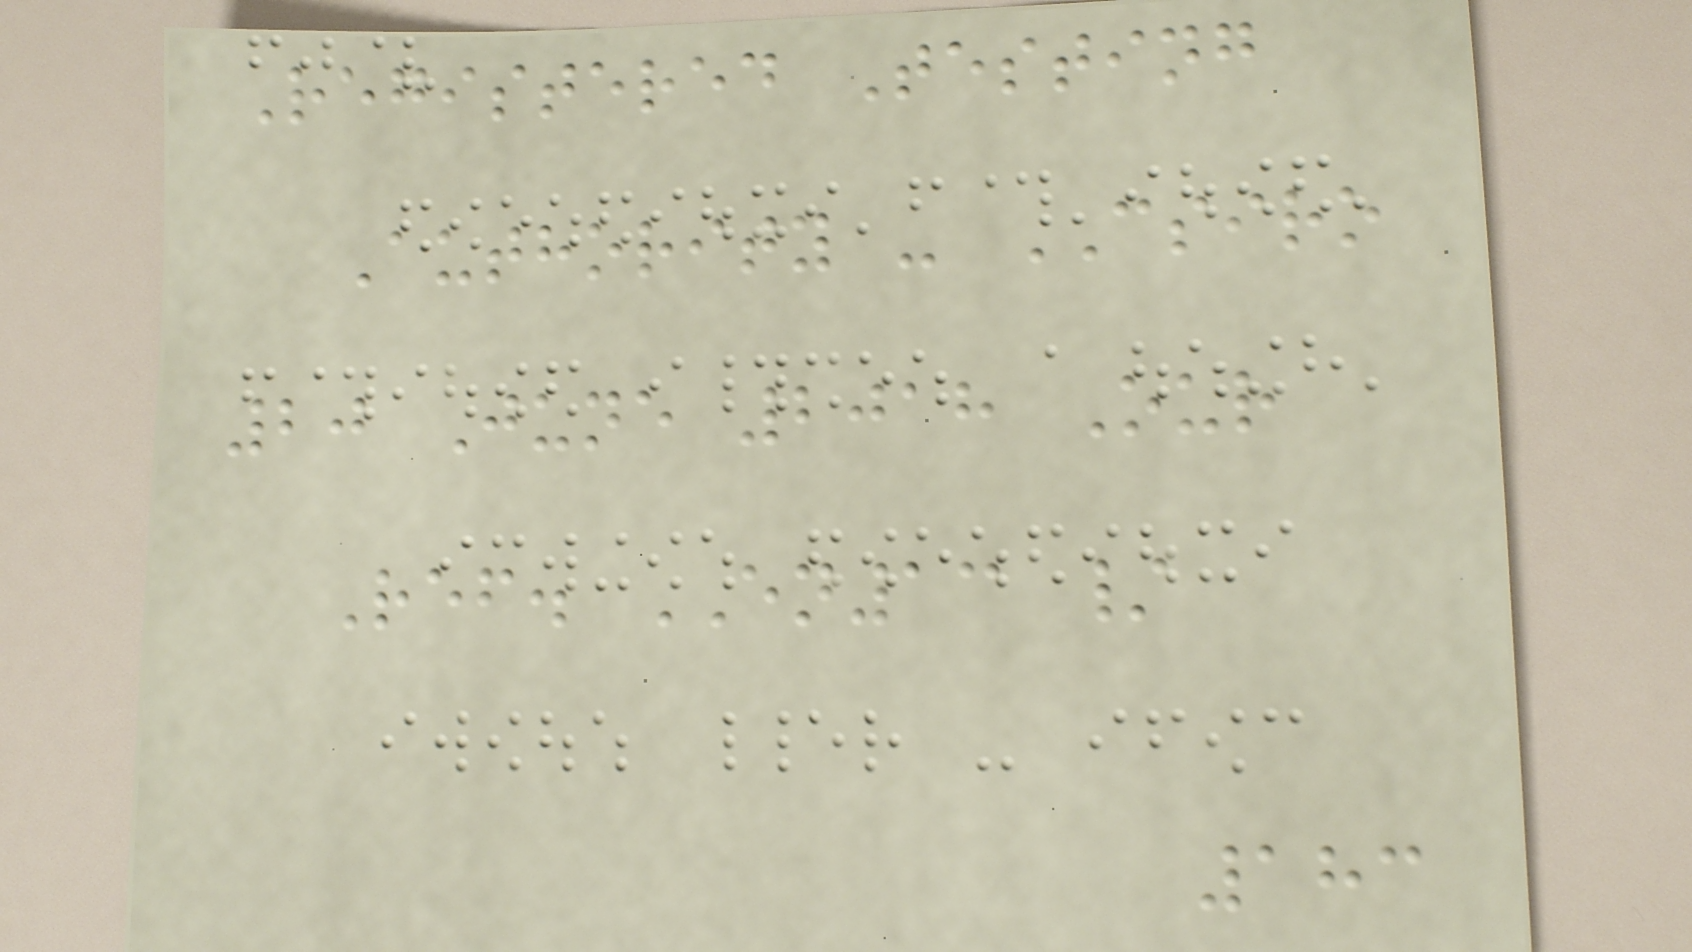Registered Testing
Authority - CSIRO
20 June 2018 Our
Ref. EN13 /
183
